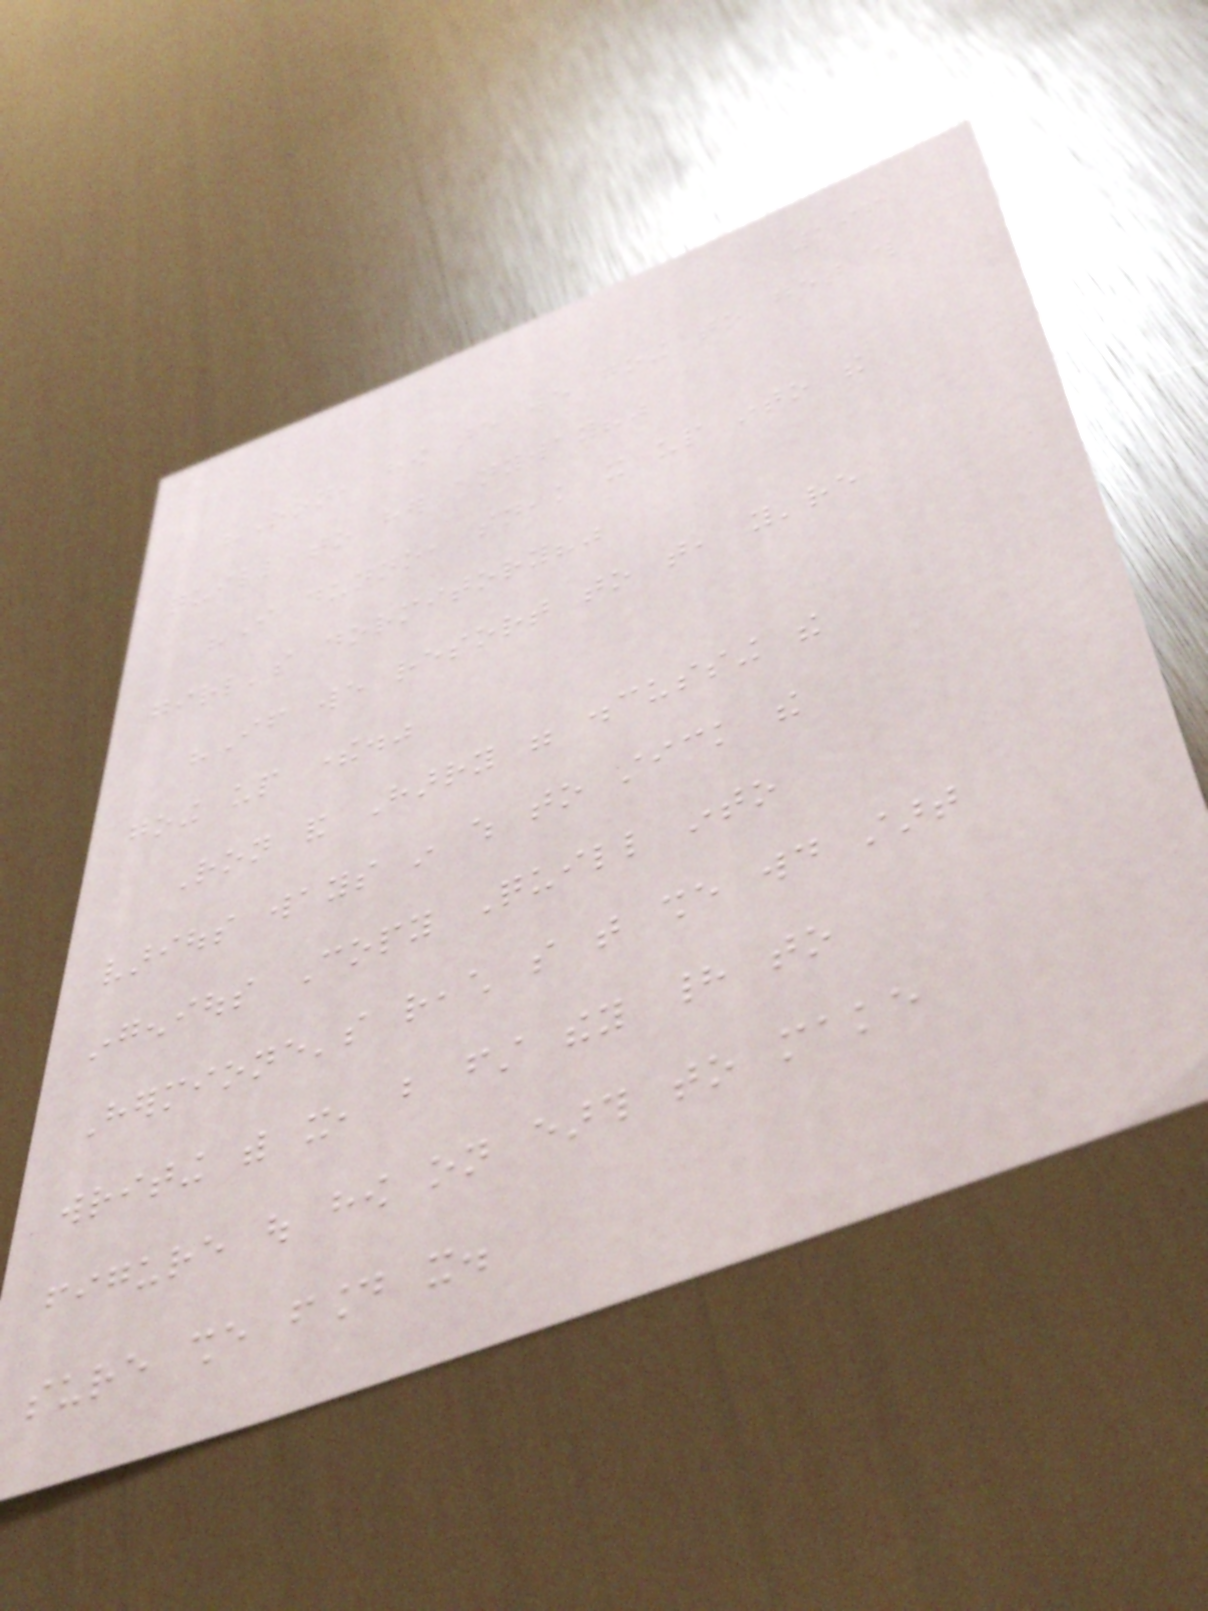196
"Ron, how are we going to get this
quill to her anyway?"
"I dunno, sneak it up into the
girl's dormitory?"
"If we resort to that, you're
going up there."
Ron and Harry were discussing the
various ways in which to stick the
ingenious Copy Quill into
Hermione's reach so that she would start
writing with it, but first they had to
figure out how on earth to make
sure she found it.
